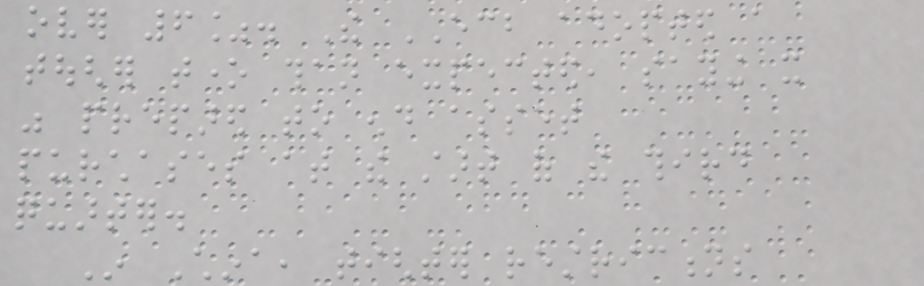over 6%. The ECB adopted a
tougher tone than expected, saying it
was prepared to end asset
purchases at the start of the third
quarter.
In China, tighter restrictions
